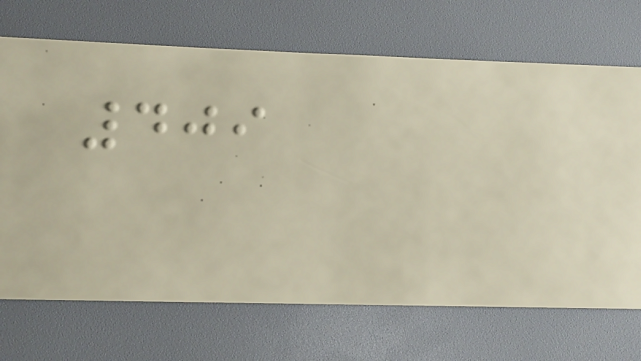409
